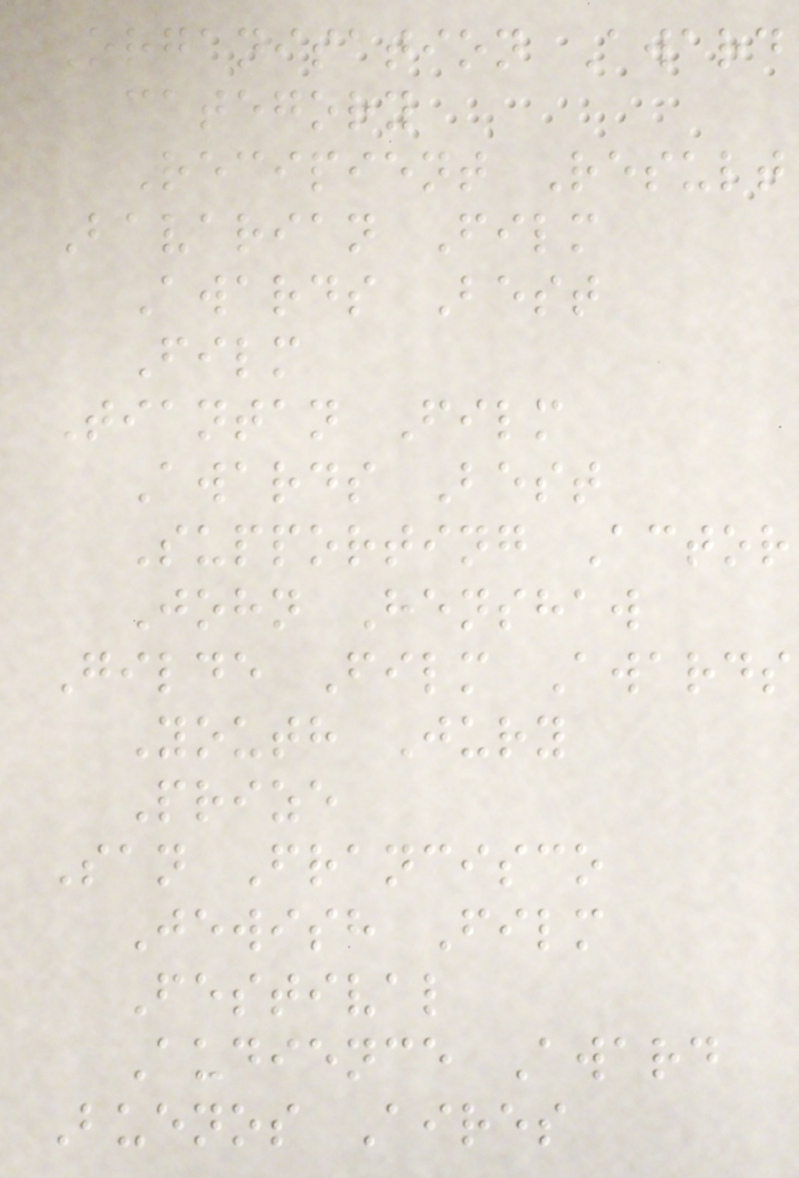Organisation Award
category
Recipient Result
Bavarian Film
Awards Best
Film
Tiantan Film
Awards Best
Supporting Actor
John Henshaw
Gilde Film Awards
Youth Jury
Prize
San Francisco
Jewish Film
Festival
Audience Award
Buenos Aires
